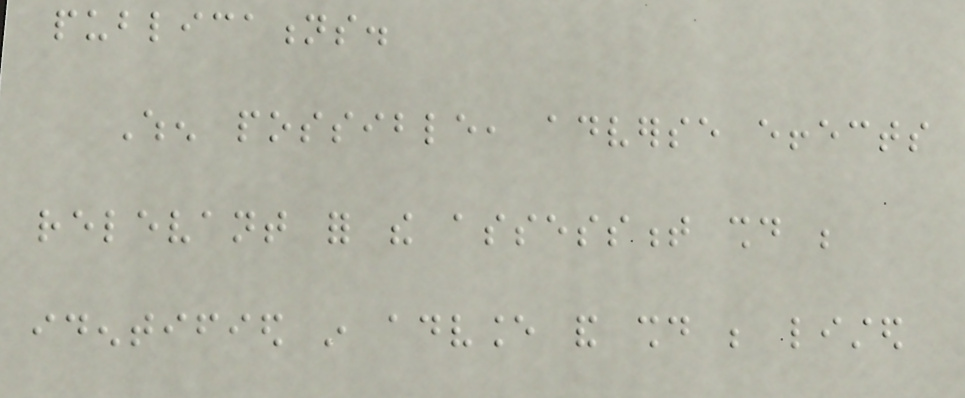publications.
When possible, adverse effects
relevant for the assessment should be
identified in advance and should be listed
